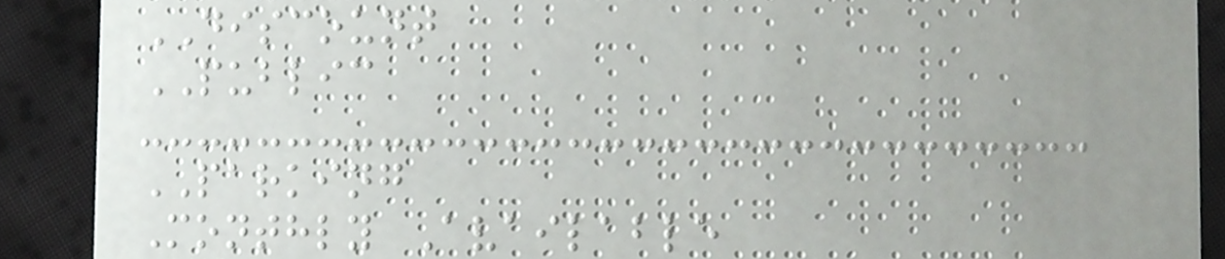DISCOUNT
PUBLIC
PARKING
Monthly Available
